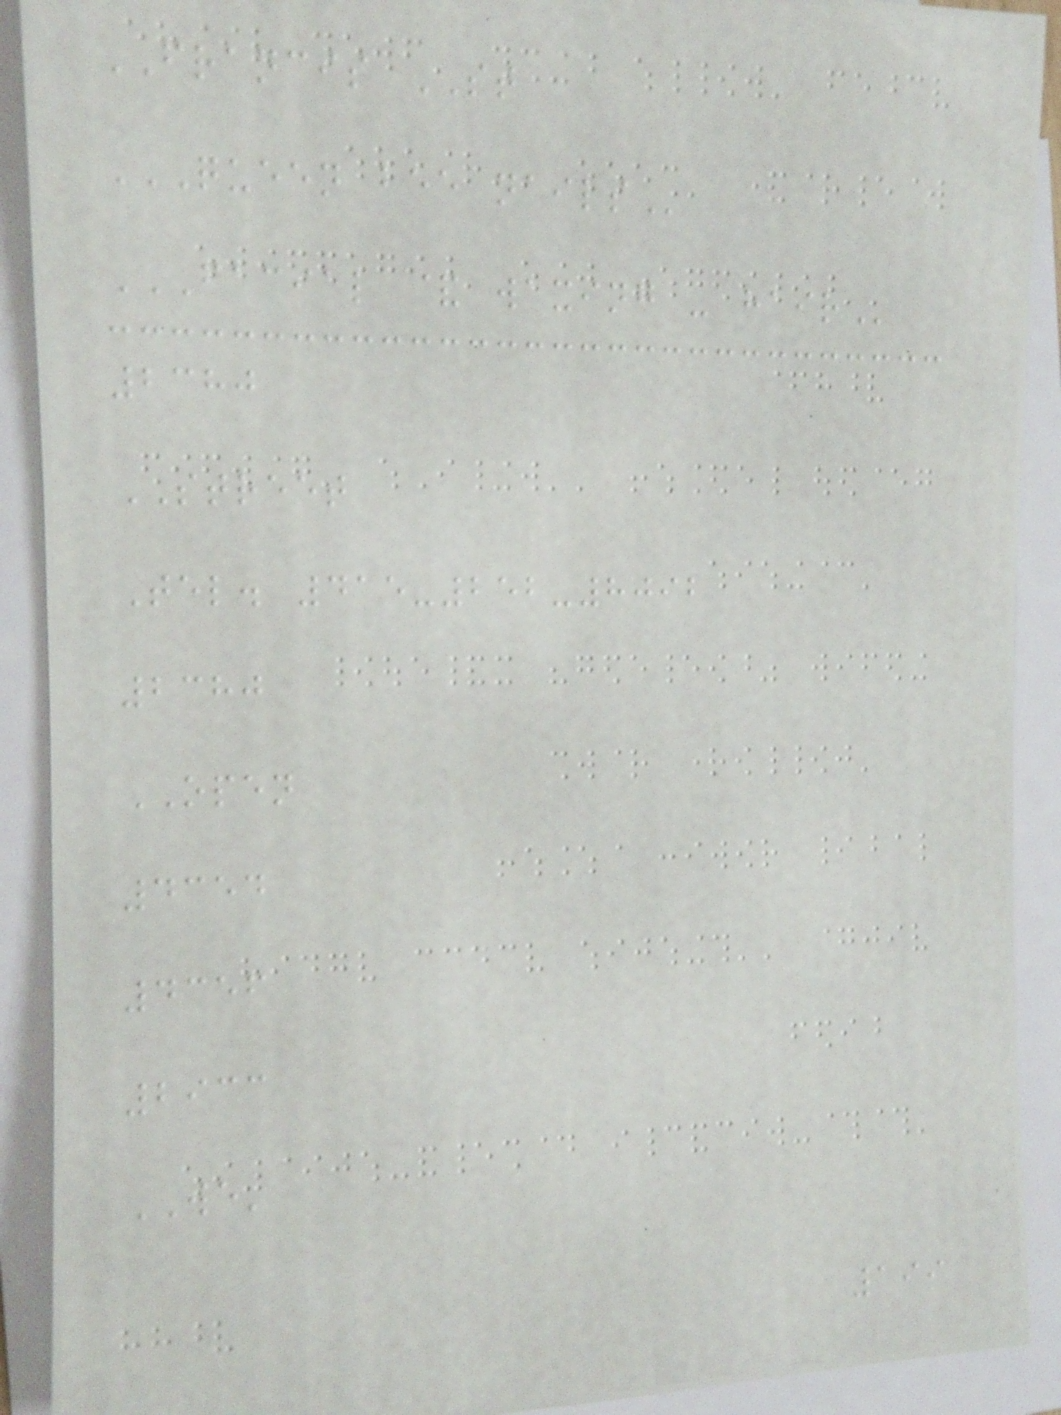FRANCIS ST
QUEEN BEE NAILS
FACIAL & WAXING - HAIR
2380
STREET
Tel. 415-252-8092
2380
OPEN
4354
4356
2933
WE'
199
